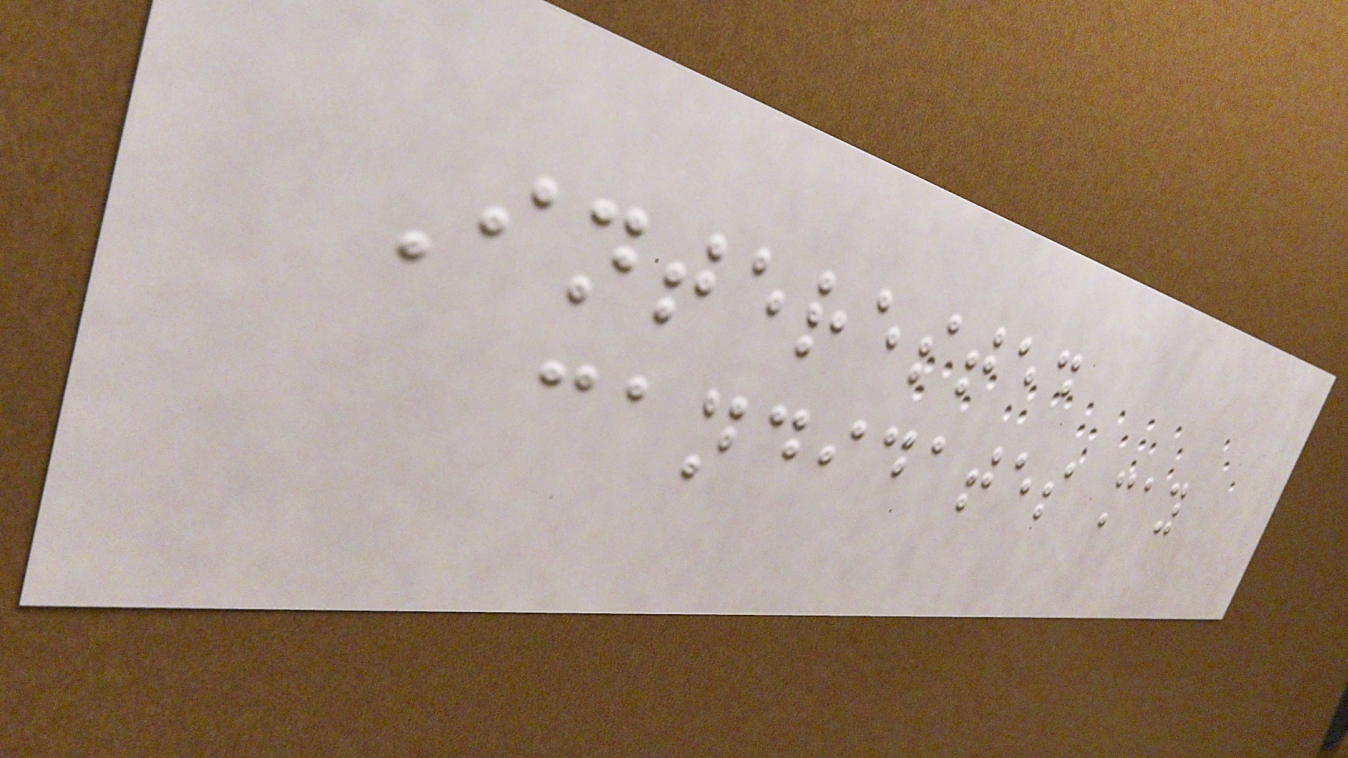Interested
candidates may
